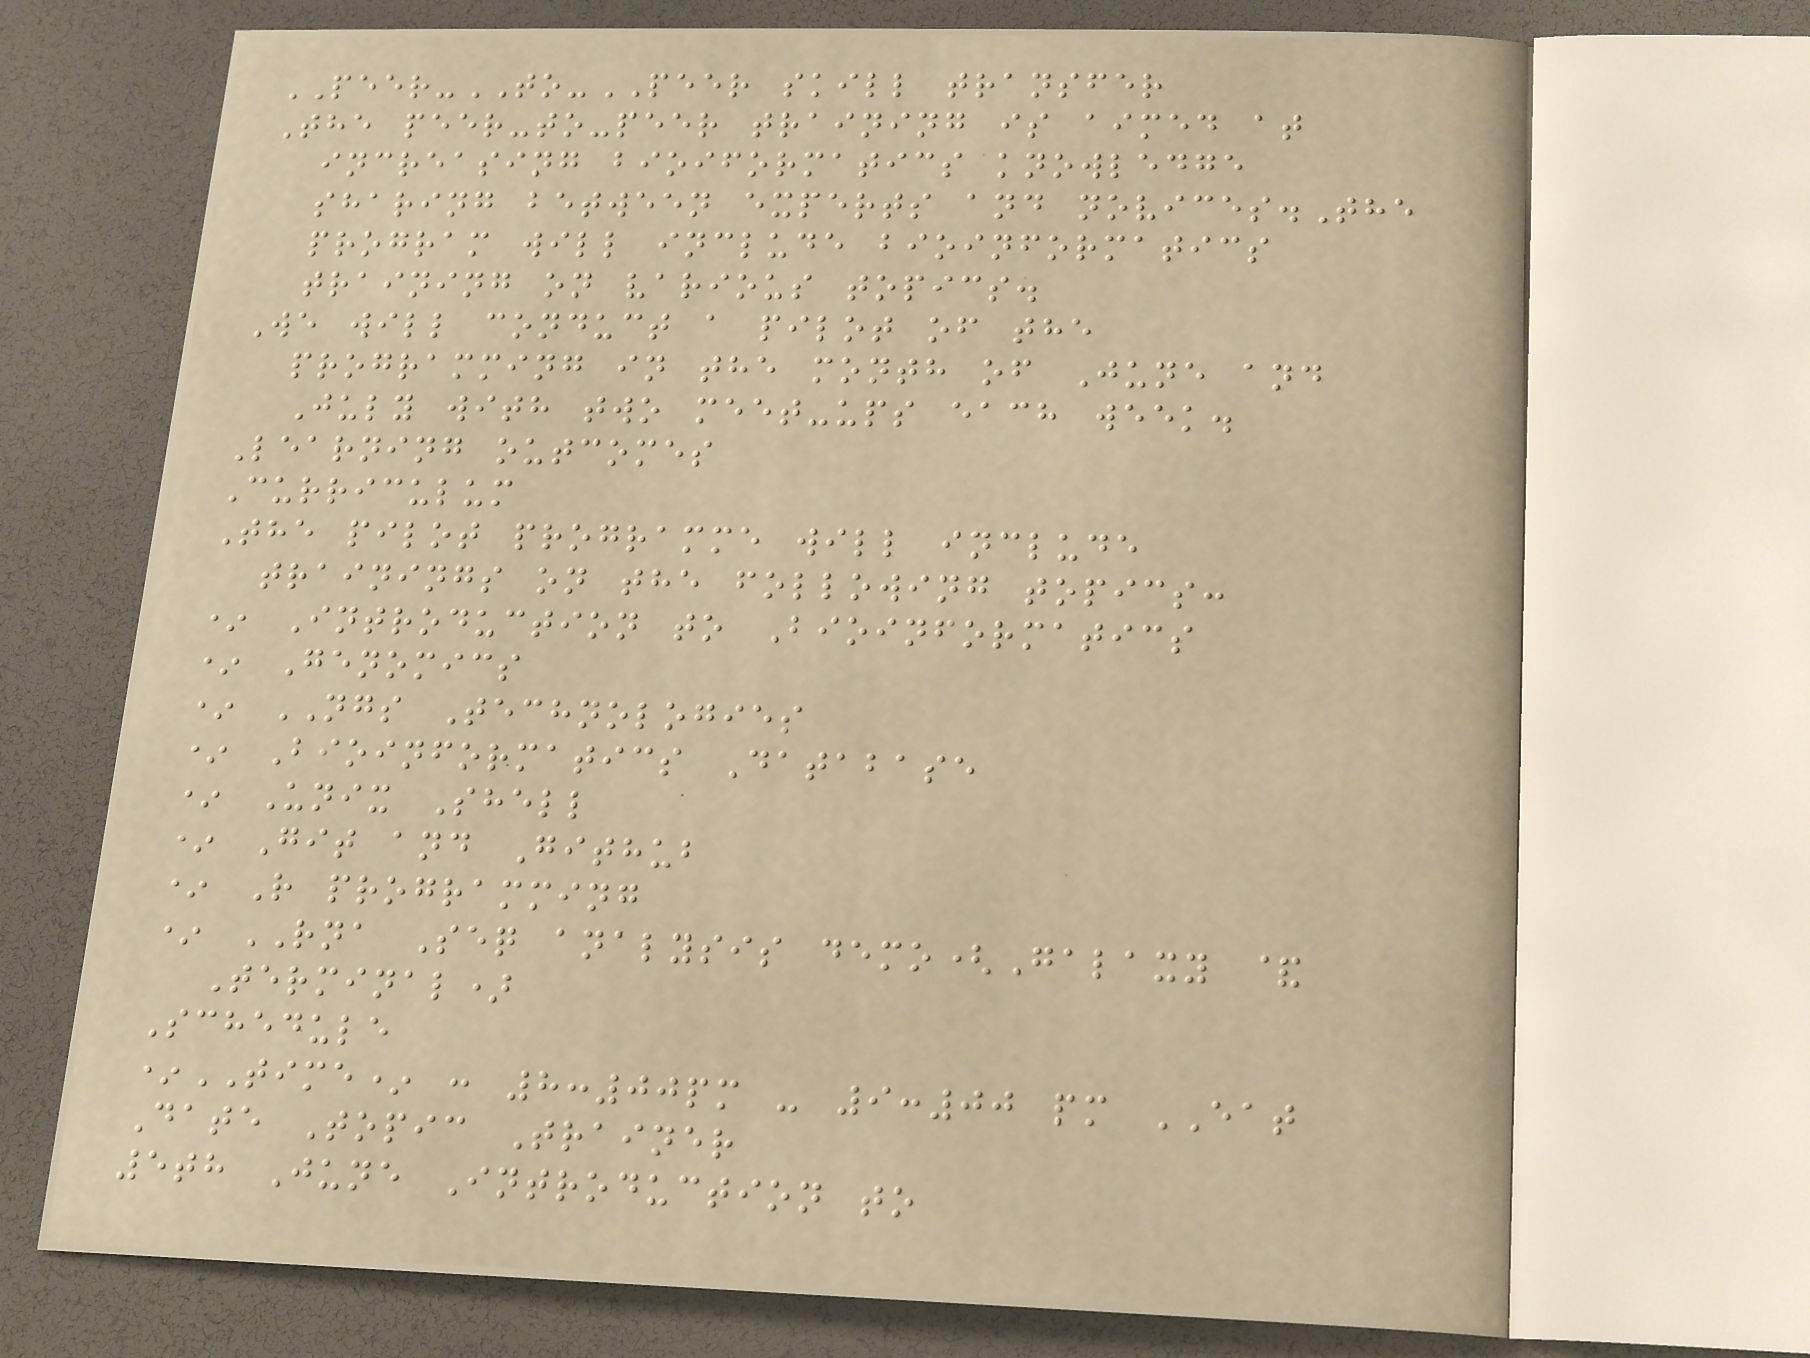PEER-TO-PEER skill transfer
The peer-to-peer training is aimed at
increasing bioiformatics knowledge
sharing between experts and novices.The
program will include bioinformatics
training on various topics.
We will conduct a pilot of the
programming in the month of June and
July with two meet-ups each week.
Learning outcomes
Curriculum
The pilot programme will include
trainings on the following topics:
* Introduction to Bioinformatics
* Genomics
* NGS Technologies
* Bioinformatics Database
* Unix Shell
* Git and Github
* R programming
* RNA Seq analysis demo(Galaxy &
Terminal)
Schedule
*TIME* : 8:00pm - 9:00 pm EAT
Date Topic Trainer
5th June Introduction to
